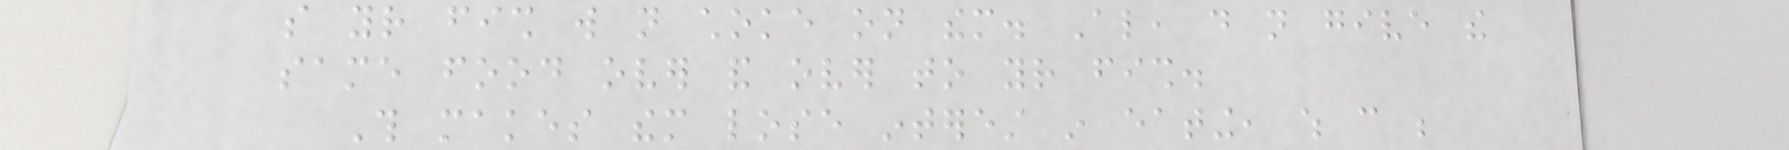so your fish will not choke on them. Also, do not give the
same food over and over to your fish.
This makes them lose interest in eating, which can be
